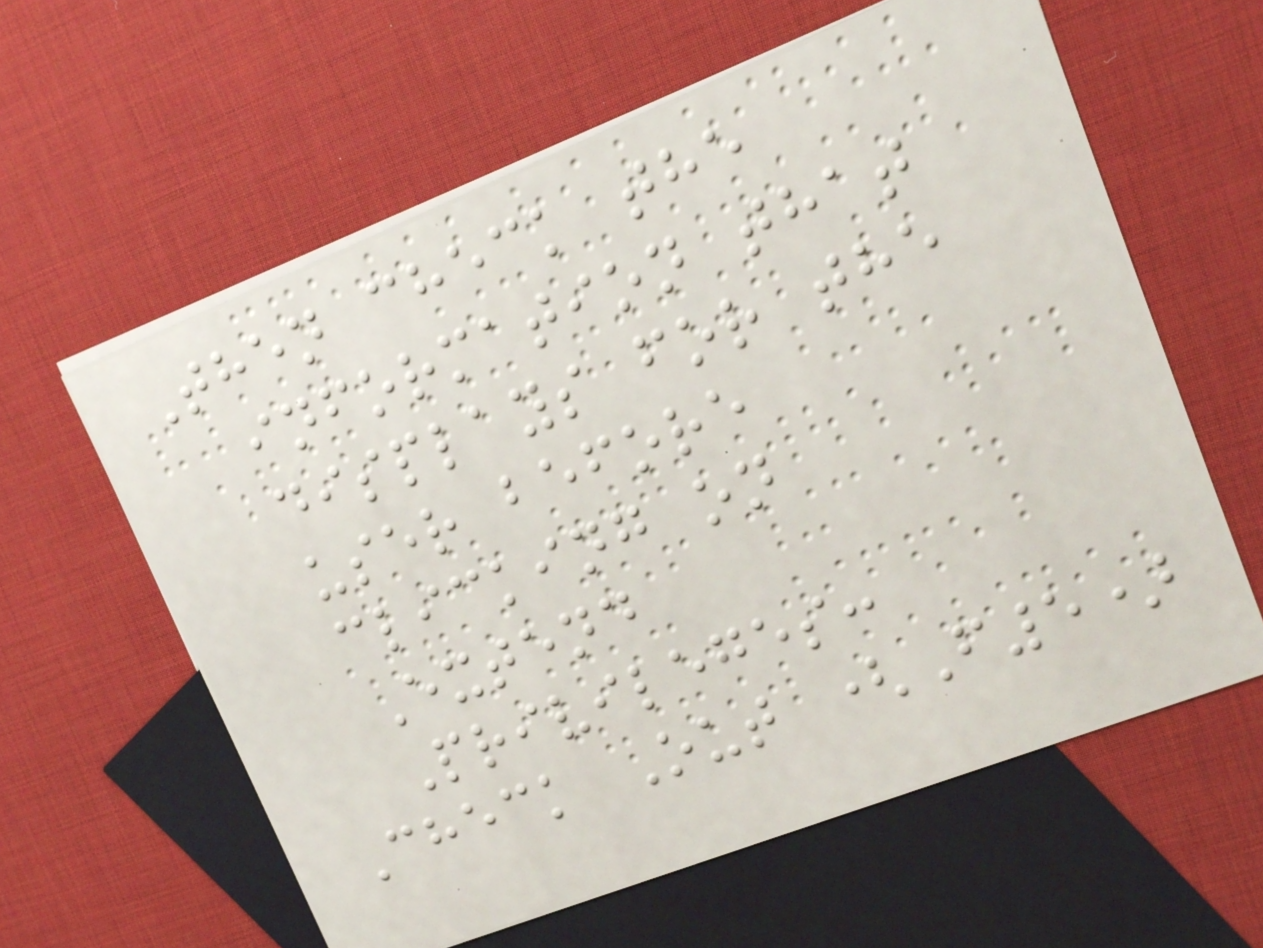Then check the
information that
displays for the
user before
clicking on
Extend
Privileges:
Check Out (F5)
